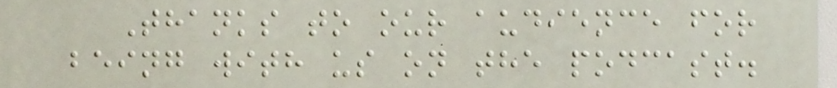Thanks to our audience for
being with us on the podcast.
